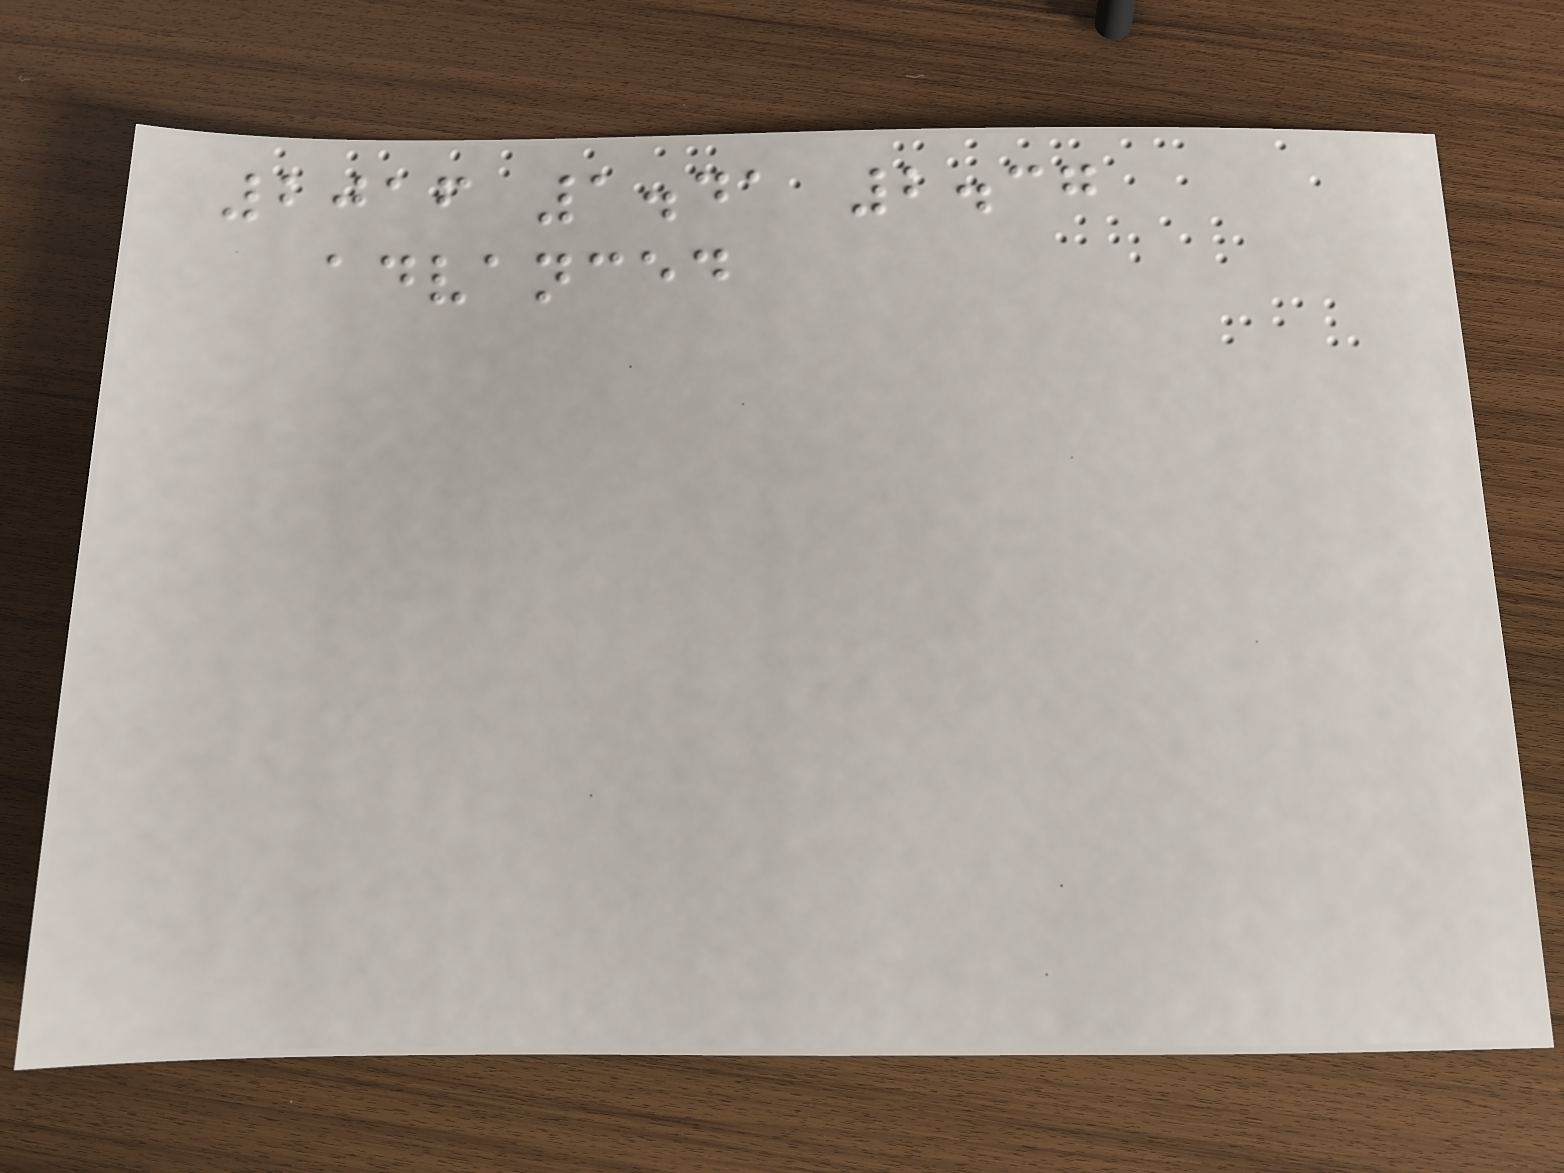2016 1.41 2.37
advanced
